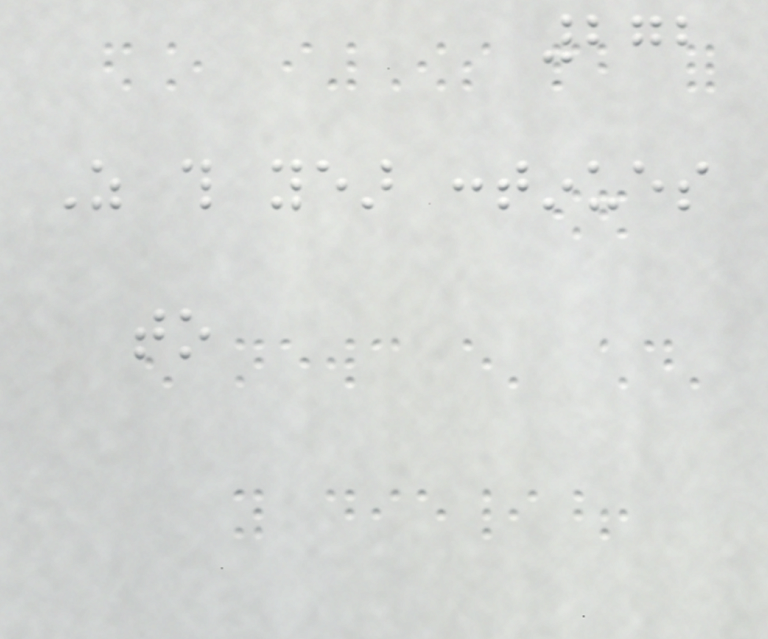272
As this year continues
to
